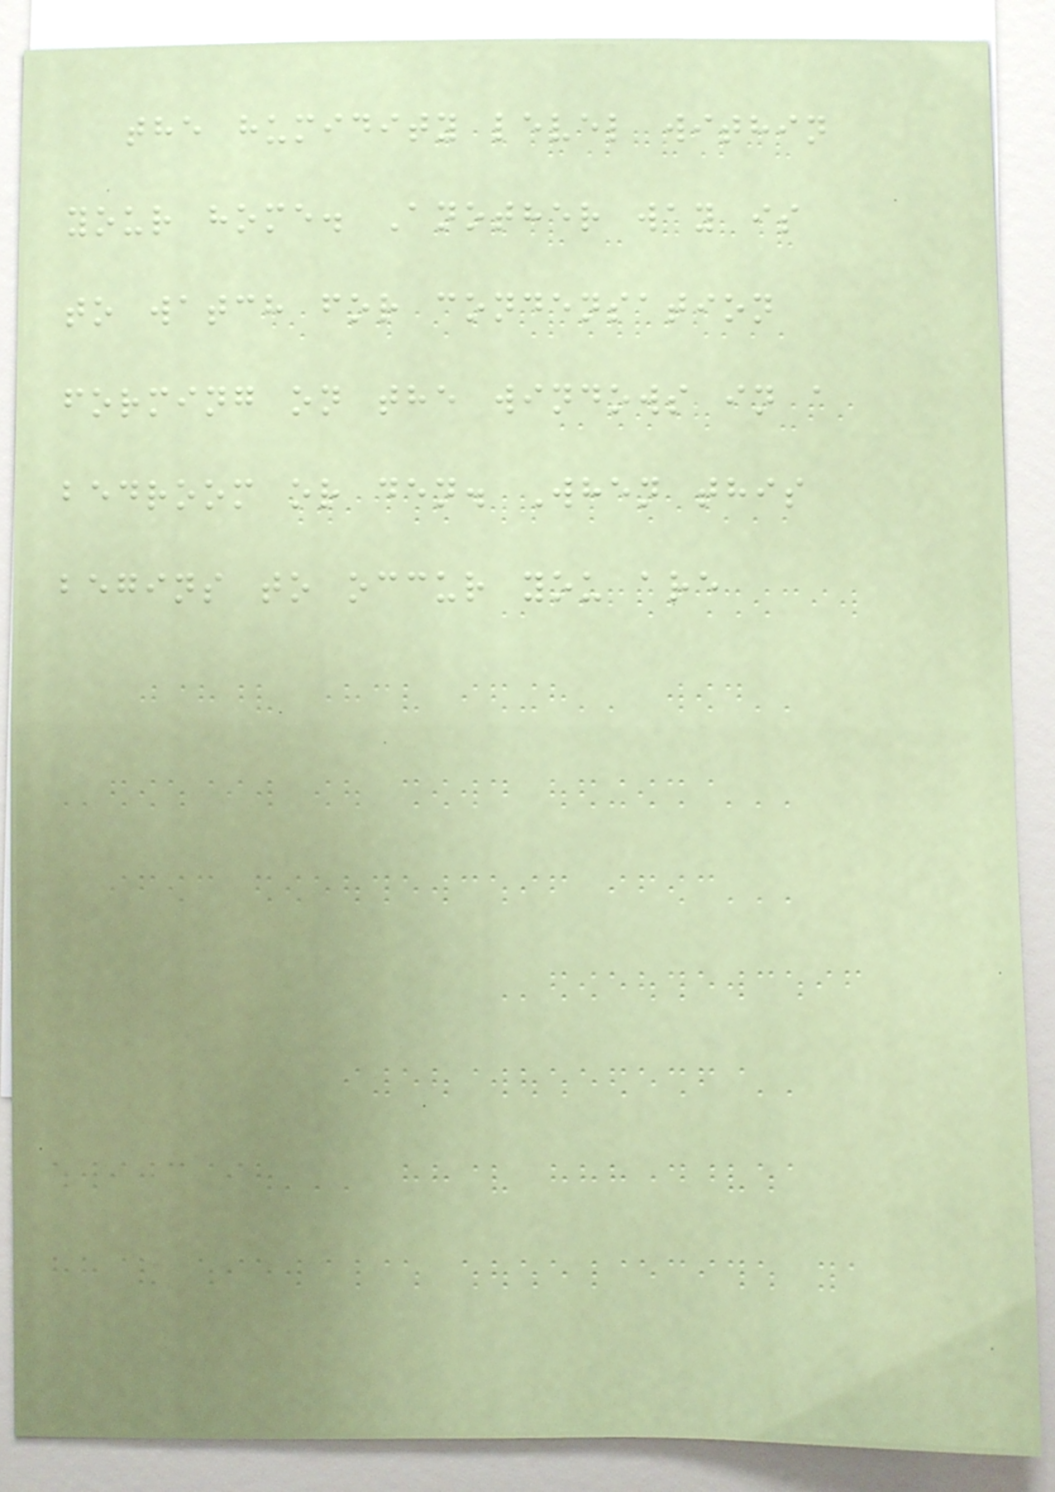the humidity level within
your home. Another way is
to watch for condensation
forming on the windows in a
bedroom or den. When this
begins to occur you are
